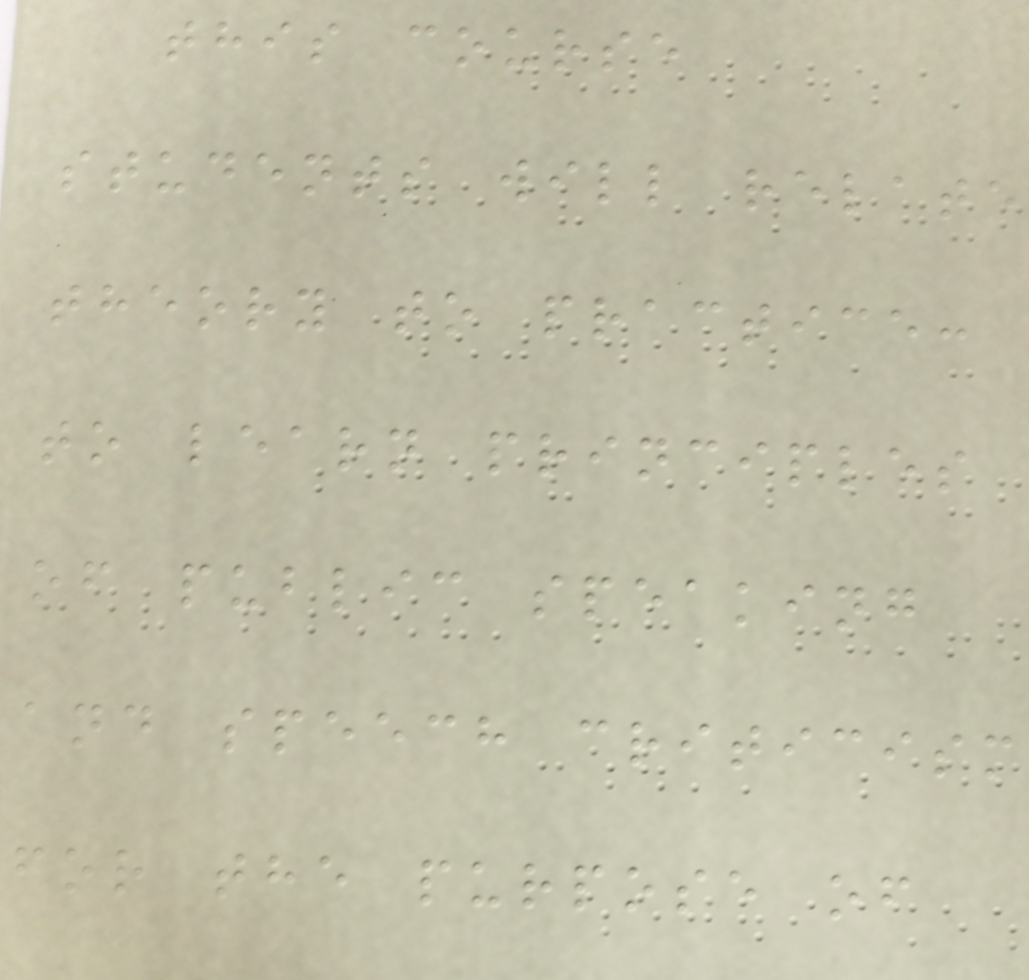this course
students will relate
theory to practice:
to learn principles
of public speaking
and speech criticism
for the purpose of
